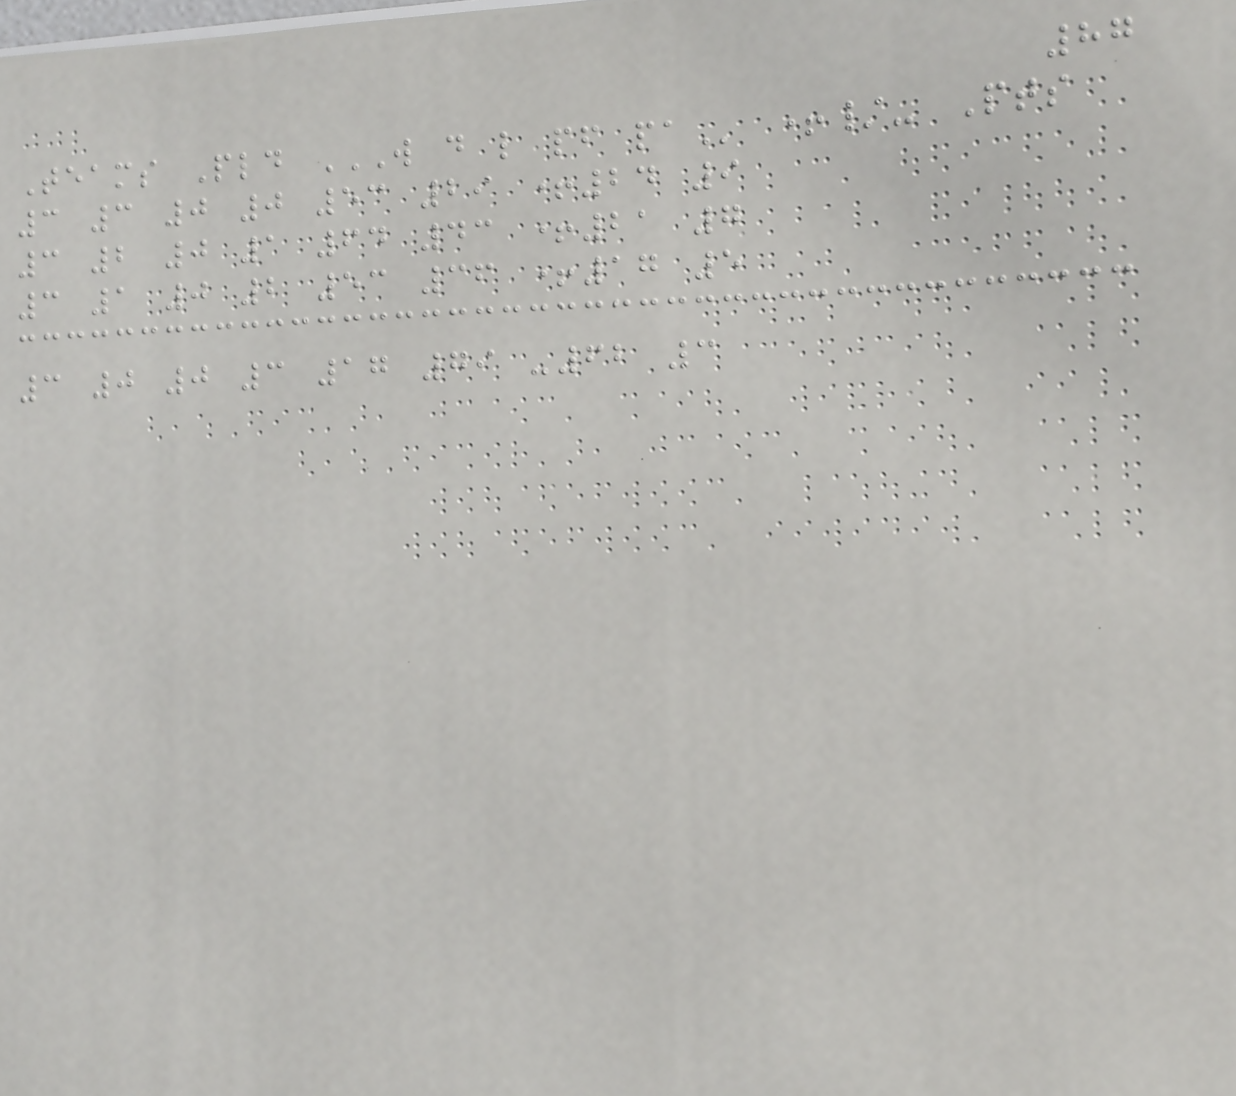87
Teams Pld W D L PF PA +/- Pts
3 3 0 0 53 29 +24 9
3 2 0 1 64 43 +21 7
3 1 0 2 53 36 +17 5
3 0 0 3 17 79 -62 3
